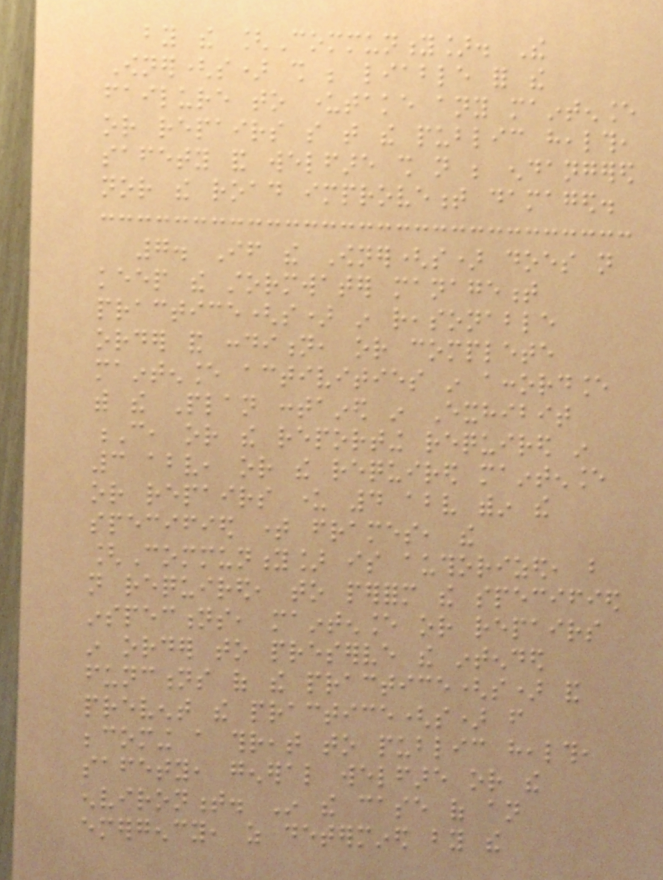by the [Community]. The
Owner(s) shall be liable for the
failure to undertake any maintenance
or repairs so that the public health,
safety and welfare shall not be endangered
nor the road improvement damaged.
7. If the Owner(s) does not
keep the stormwater management
practice(s) in reasonable
order and condition, or complete
maintenance activities in accordance
with the Plan contained in Exhibit
C, or the reporting required in
3 above, or the required maintenance
or repairs under 4 above within the
specified time frames, the
[Community] is authorized, but
not required, to perform the specified
inspections, maintenance or repairs
in order to preserve the intended
functions of the practice(s) and
prevent the practice(s) from
becoming a threat to public health,
safety, general welfare or the
environment. In the case of an
emergency, as determined by the
